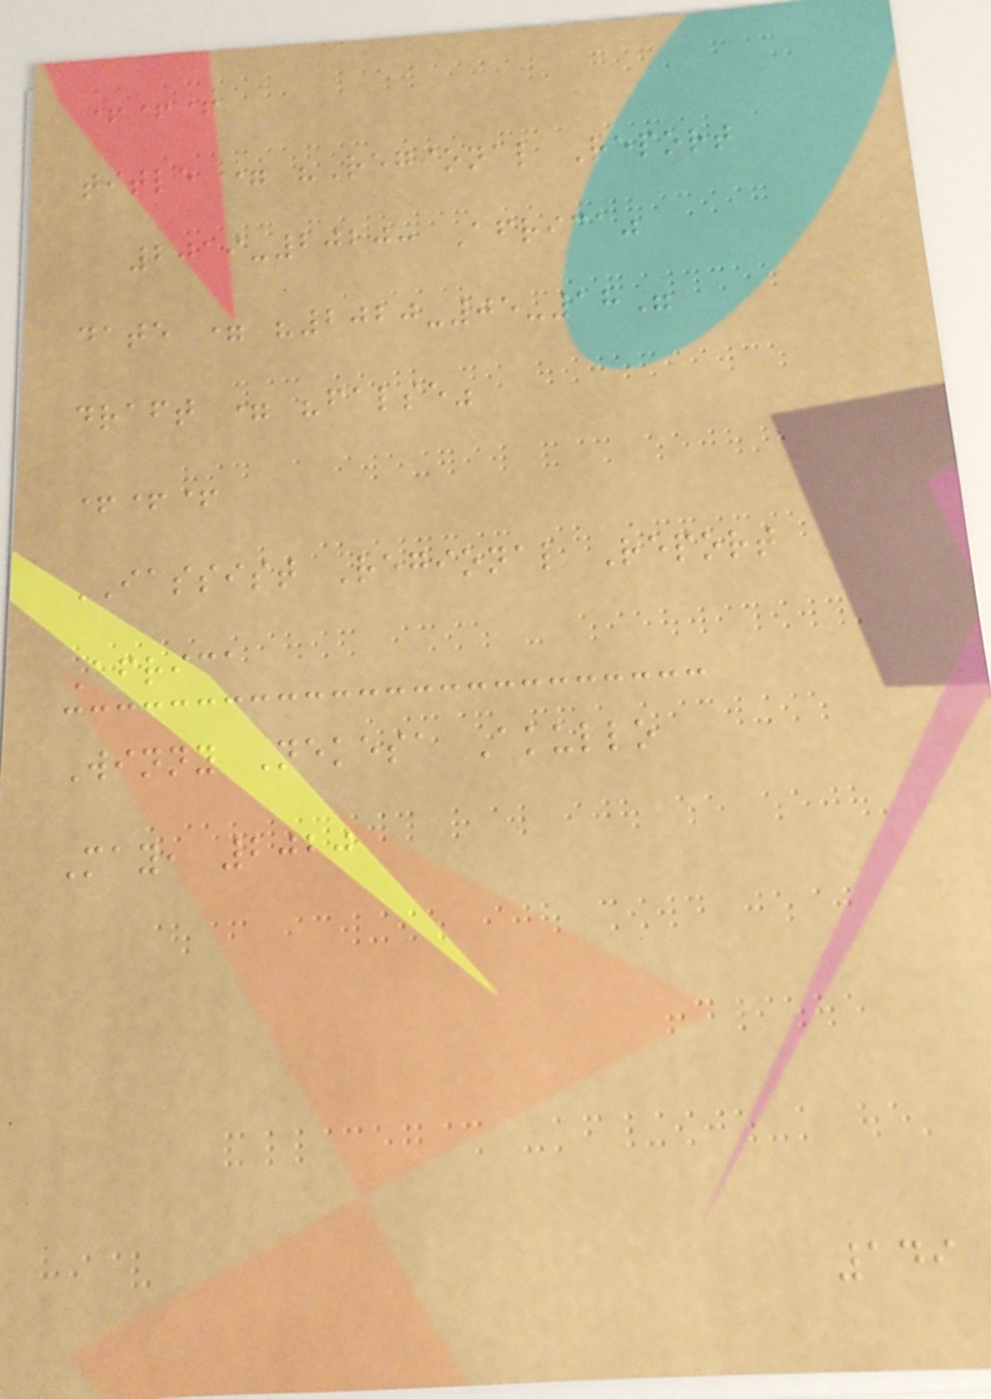+++
title = "Regional Report
2019-2020: Africa"
date = "2020-05-18"
draft = "false"
+++
IASSIST Regional Report
Africa
Winny Nekesa Akullo
May, 2020
149
